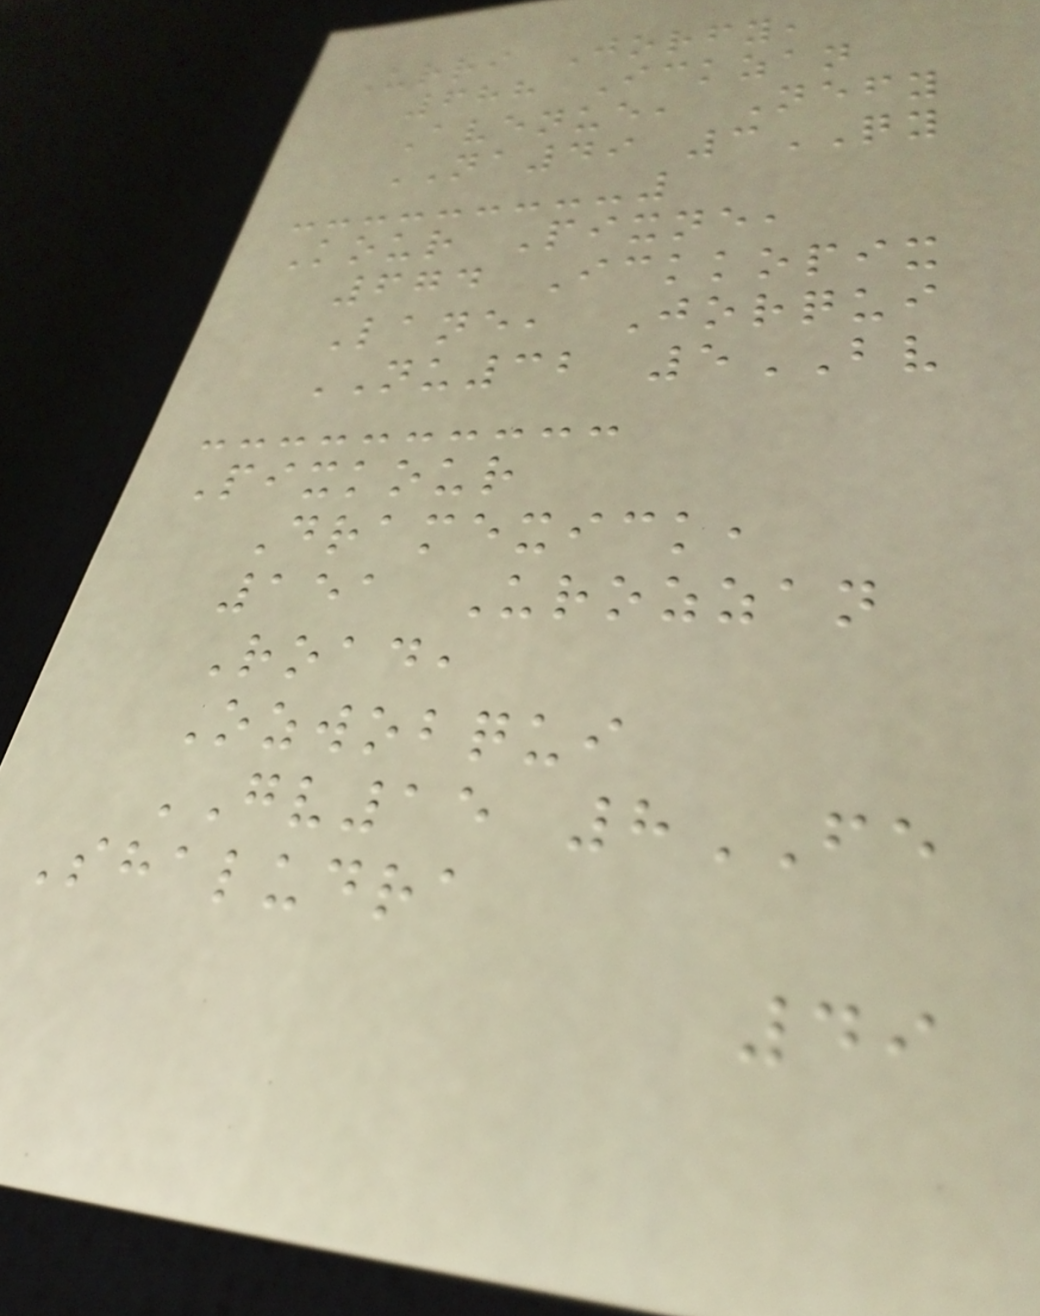Urri Jorfy,
688 Ickzan
Avenue, Nefy
NA49 3QY
Kour Pixne,
674 Ickkopix
Lane, Jorqui
NU32 5BV
Pixkour
Dramexick,
151 Urozzan
Road,
Ozwobqui
GV15 8FE
Shaludra
49
